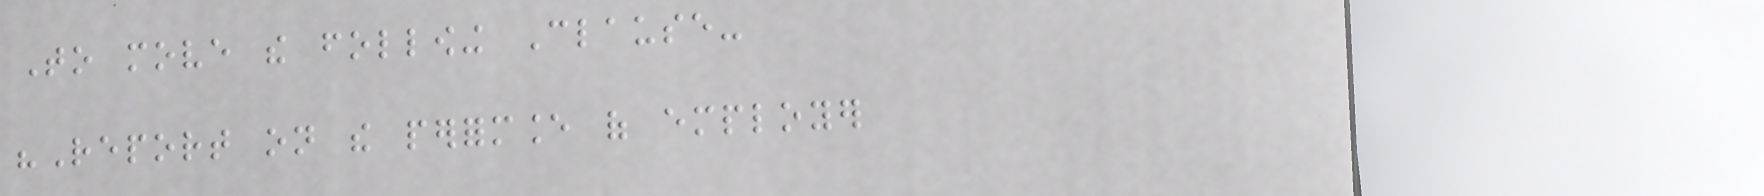To move the following Clause-
"Report on the performance of employer
